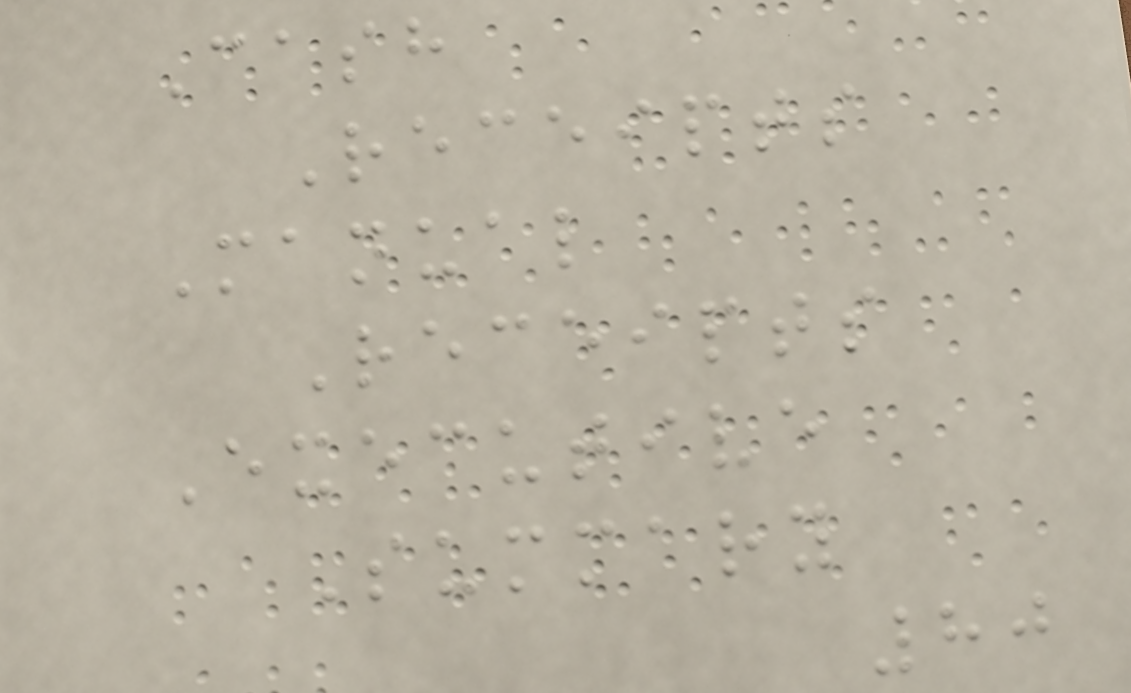Cash
Receipts
Manual
Receipts
Executive
Summary
80
